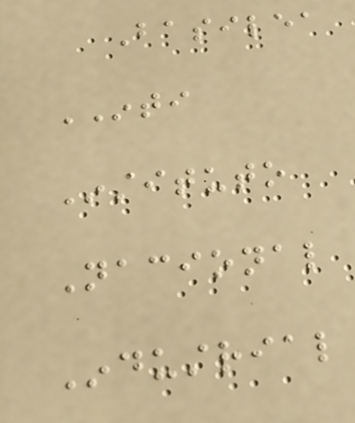Basilea
INTI
Instituto
Nacional
Industrial
